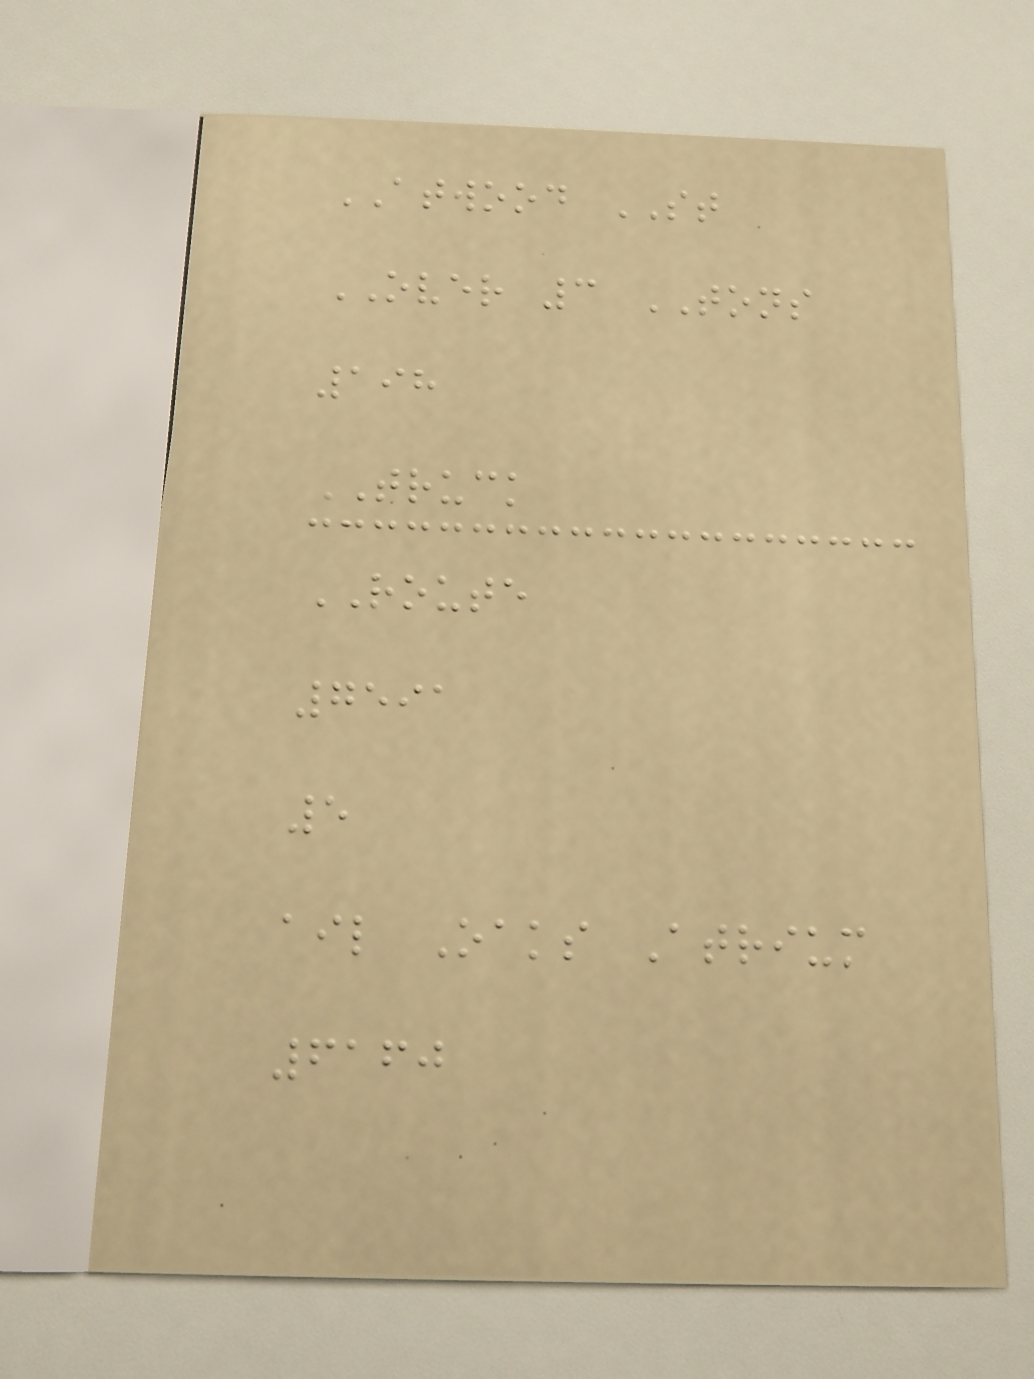ATWOOD ST
OVER 3 TONS
198
TRUCK
ROUTE
7591
5
ail Oaks Atrium
6160
